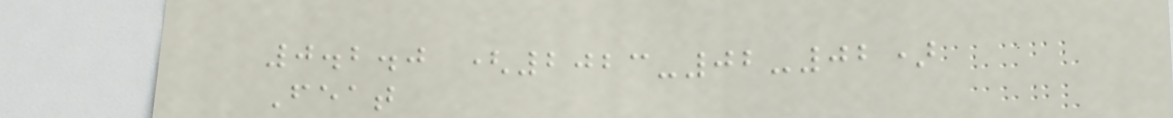0.2.0 (2023-02-02)
Feat
